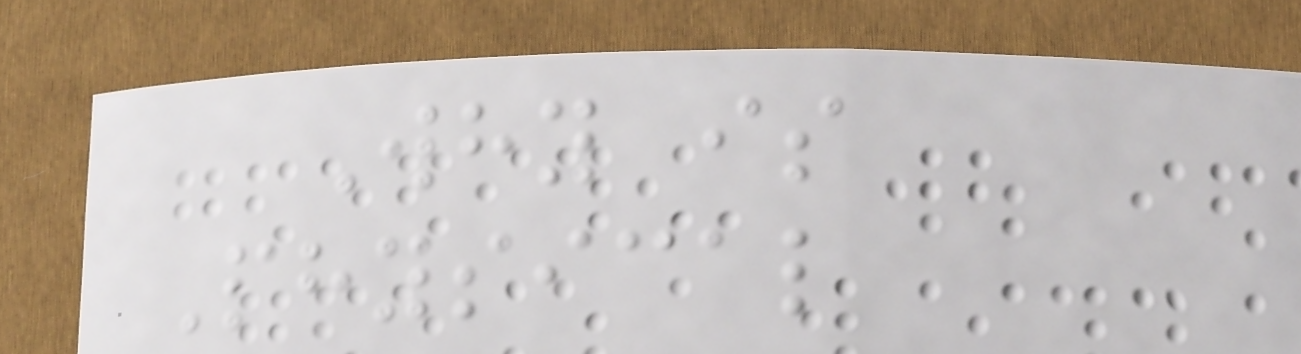Why is
Physical
